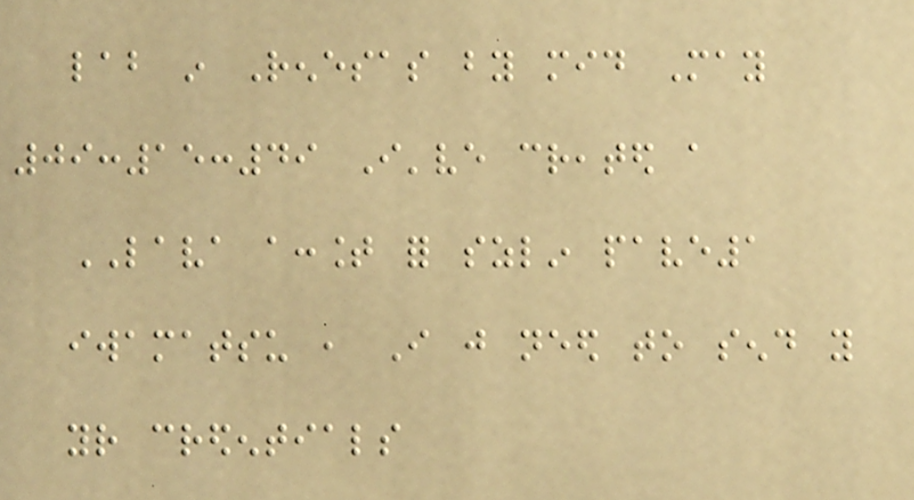lab in Renesas by mid May
09:15:49 I've created a
LAVA account for szlin pave1
iwamatsu , I just need to send you
your credentials
